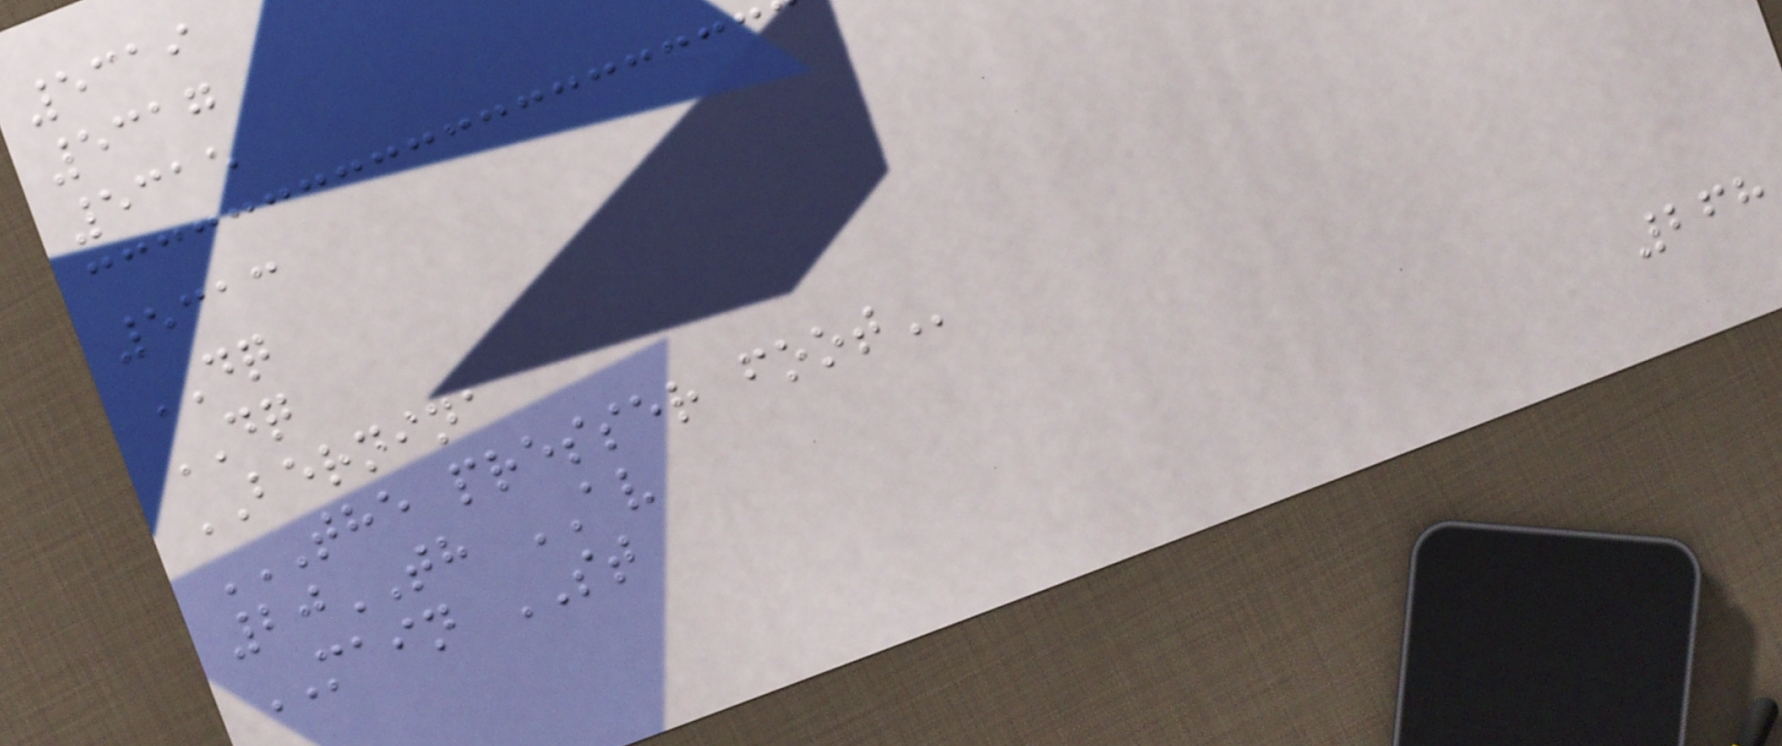5319
5317
5315
5313
DQ
DQ
BERNINA
THE PRESSER FOOT
20TH AV
MAIN ST
268
